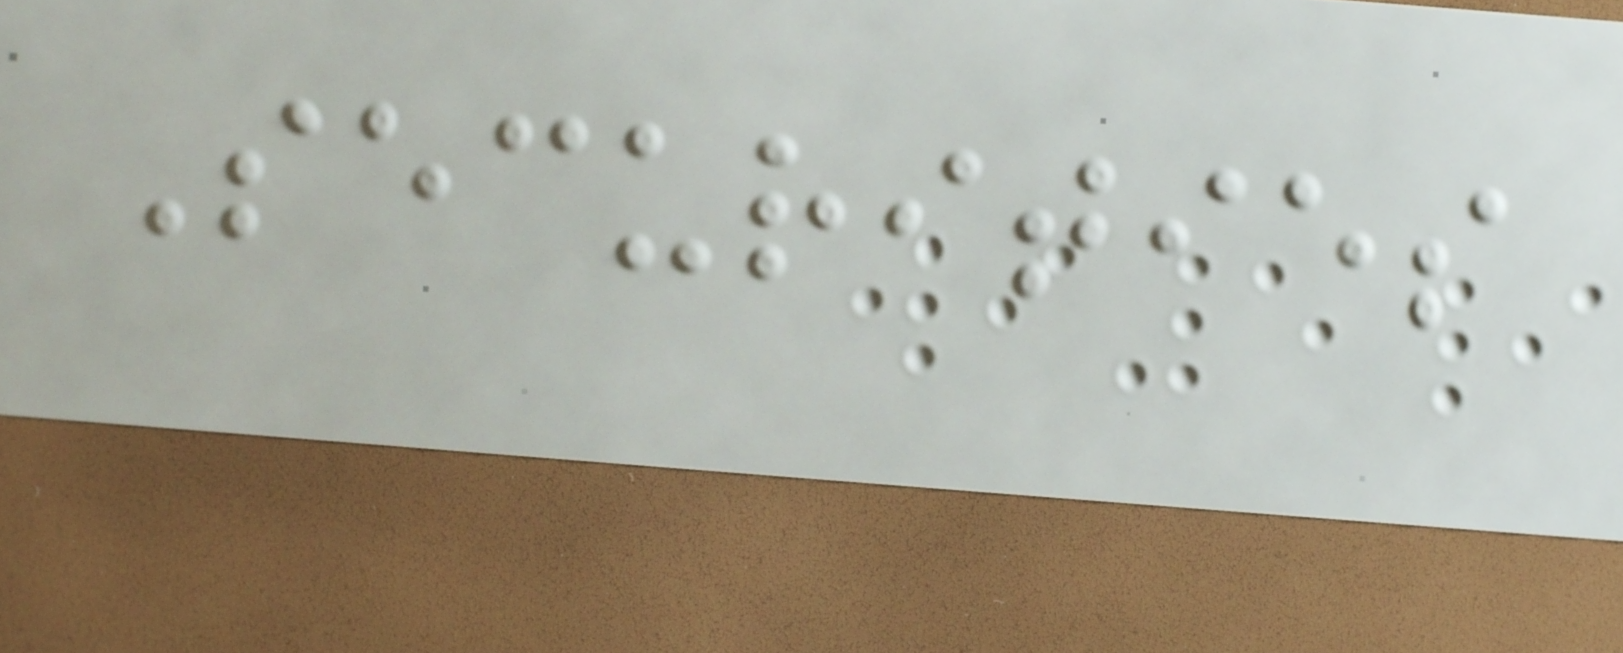Securities
